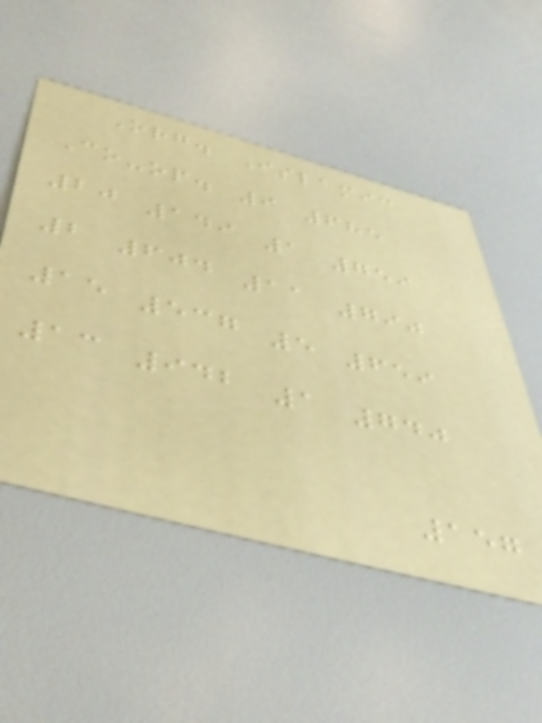Org. Islamic
Co-op. 9 685
20 149 1 759
2 604 11 790
15 537 5 659
13 942 1 740
157
